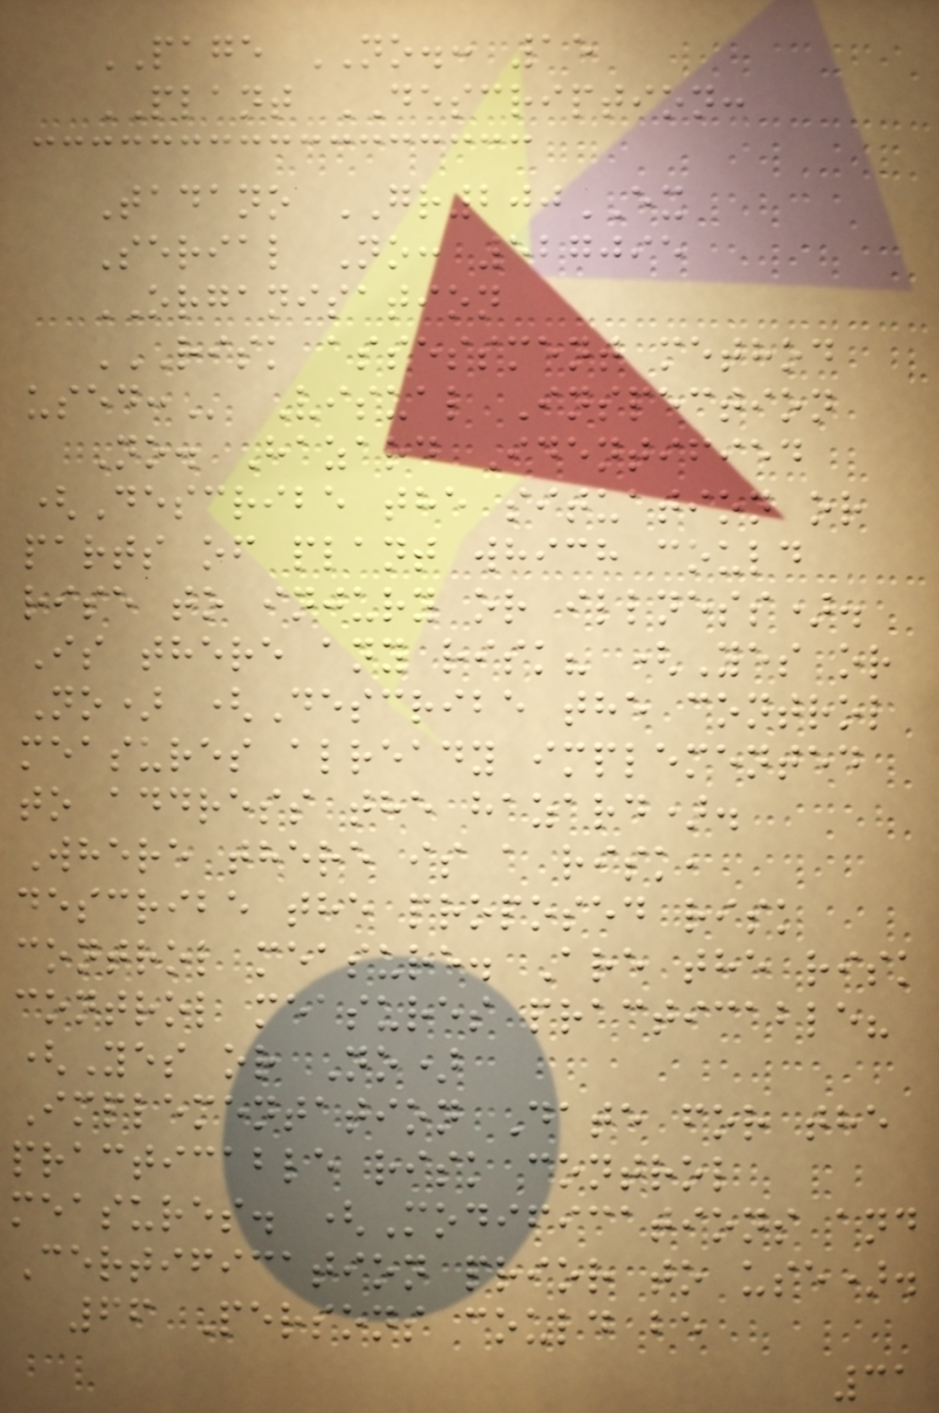PAGE NO.: 15
PLANT DESCRIPTION:
Tadano GR200EX
Serial No: 527095
ORGANISATION
RISK ASSESSMENT METHOD
USED: Visual Inspection
No. Hazard Identified
(Describe the situation or
parts of plant which could
rise to injury or illness).
Is there any risk? (Yes or
No) (Describe the control
measures already implemented
to address the hazard).
Where there is a risk,
describe the proposed risk
control measure. Are the risk
control measures practicable?
(Yes or No)
Implementation Date for the
practicable risk control
measures. (Modifications and
Certification prior to use).
66 Persons could be
31
